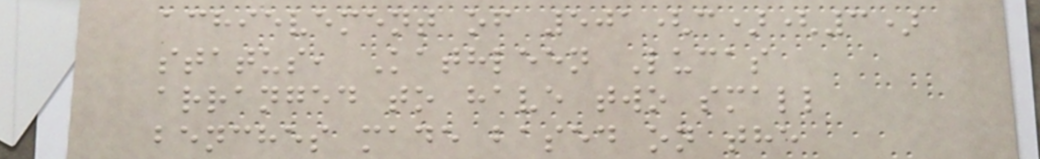achievement of 501(c)(3)
status, Kathleen Lucas
arranged to have two small
benches made based on the
